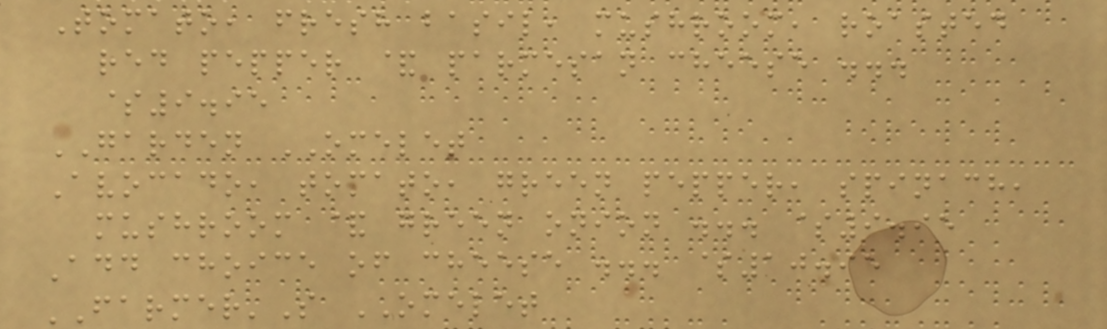Tomato, fresh basil, mushroom, roasted
red pepper & parmesan cheese ...
$9.95
GARDEN OMELET
Avocado, tomato, green pepper, spinach,
mushroom & green onion ... $9.95
Add choice of cheese ... $10.95
FARMER'S OMELET
